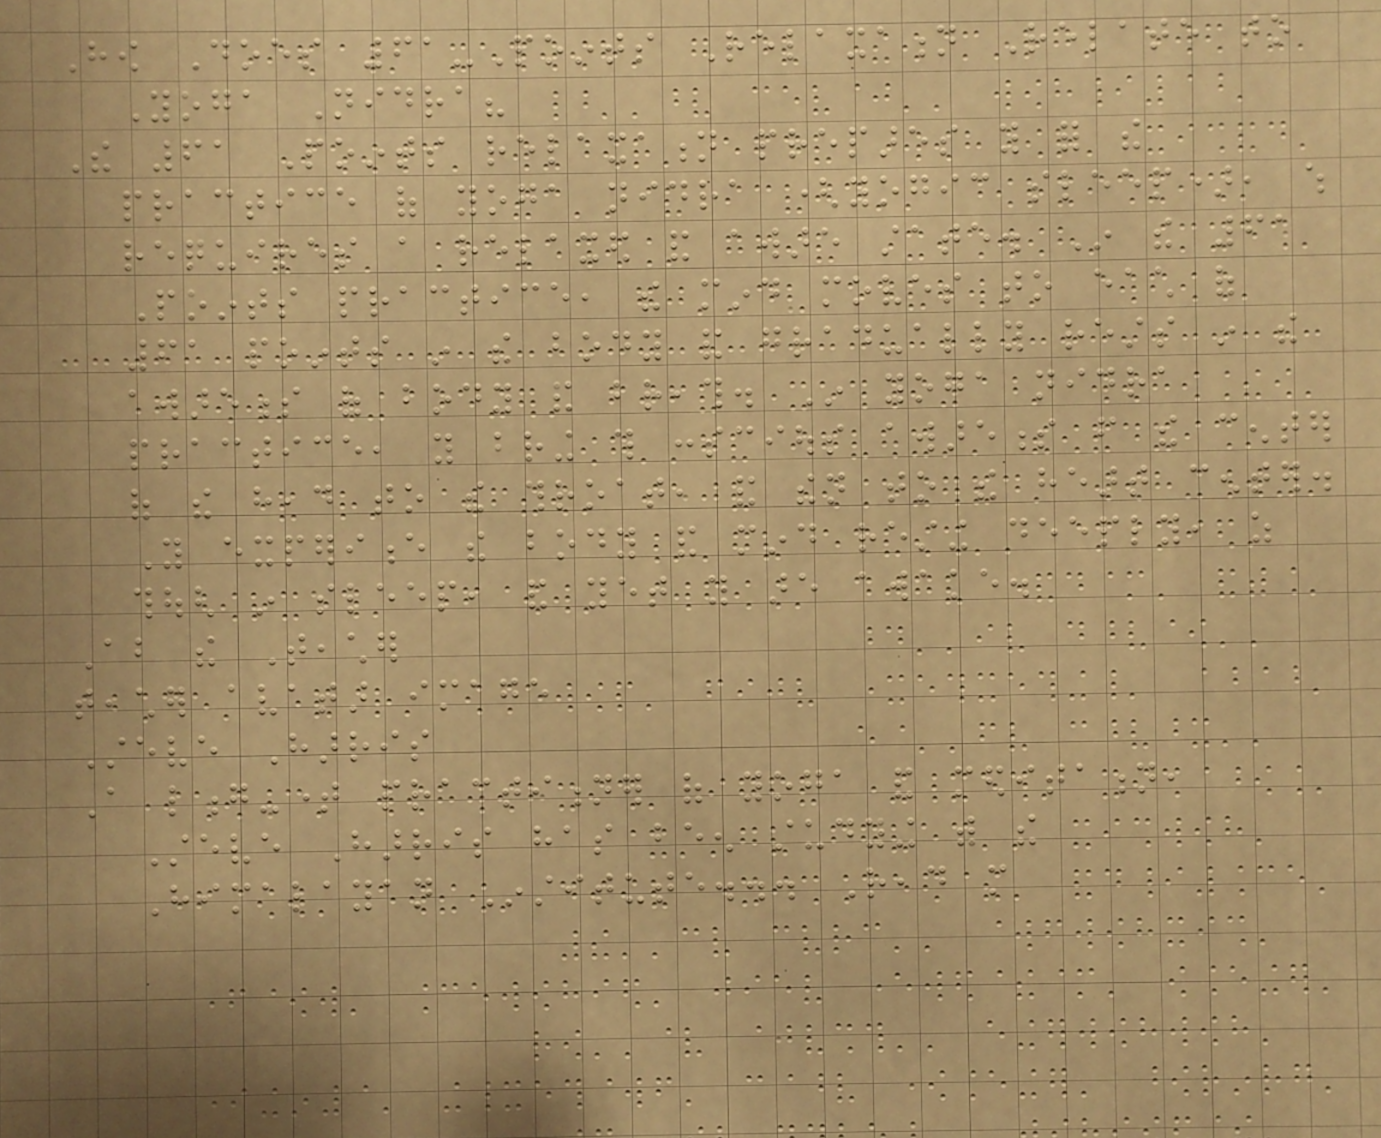How Does 61-Points Relaxation Relate to
Yoga Nidra?
The 61 Points relaxation prepares you for the
practice of yoga nidra (yogic sleep), which
requires a relaxed and aware state. In the 61
Points practice, the mind moves to each of
61 points in the body and gradually rests in the
awareness of body and breath. In yoga nidra
practice, you bring this conscious awareness from the center
of the head to the throat, and then to the heart center.
You experience the body and mind resting deeply, as
though in sleep, and yet you are awake.
About the Teacher
teacher avatar image
Steve Harris
A long-time practitioner of yoga and meditation,
Steve Harris has been studying with the
Himalayan Institute... Read more
